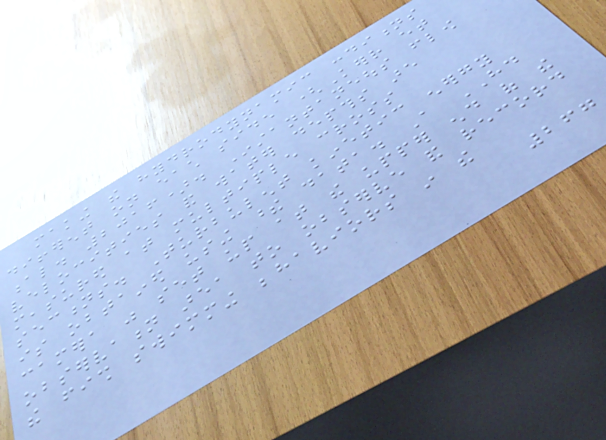making the hydrodynamic conditions
different on each side (Kerr et
al. 2016). Instantaneous flow
velocities and water depths are
measured at multiple cross
sections. Turbulent kinetic energy
is obtained using these data. A HD
camera was set up at the upper end of the
observation area to observe and record
the fish swimming behaviors in the
267
